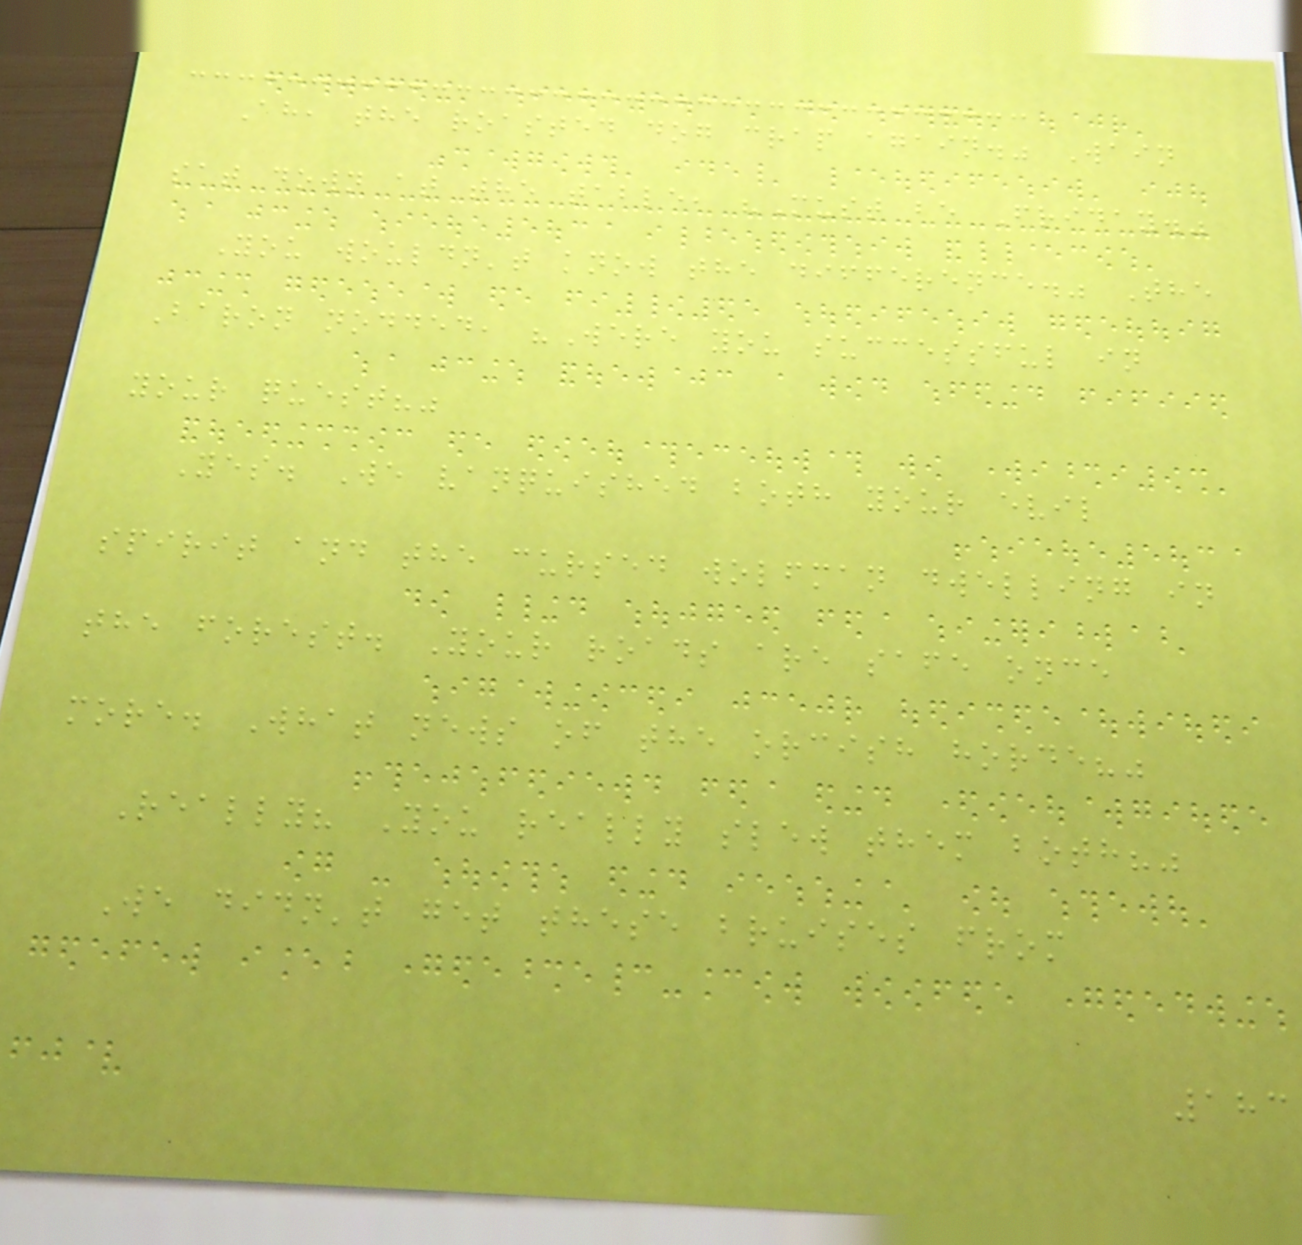Ah, the roasted dog crap again." Wain
sat down at the table, "Must be Friday."
You wouldn't know the difference." The
Baron nodded, "Were you successful in
your quest?"
Yes. We vanquished both your evil
spirit and the cursed wolfman dwelling in
the forest. Your roads are safe once
more. What news of the orcish horde?"
Really? You really slew them both?"
We didn't get these bruises from
183
